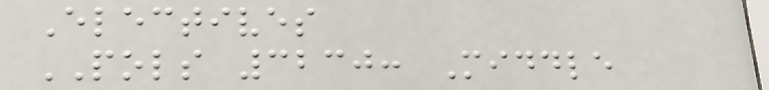Electives
POLS 3230: Middle
